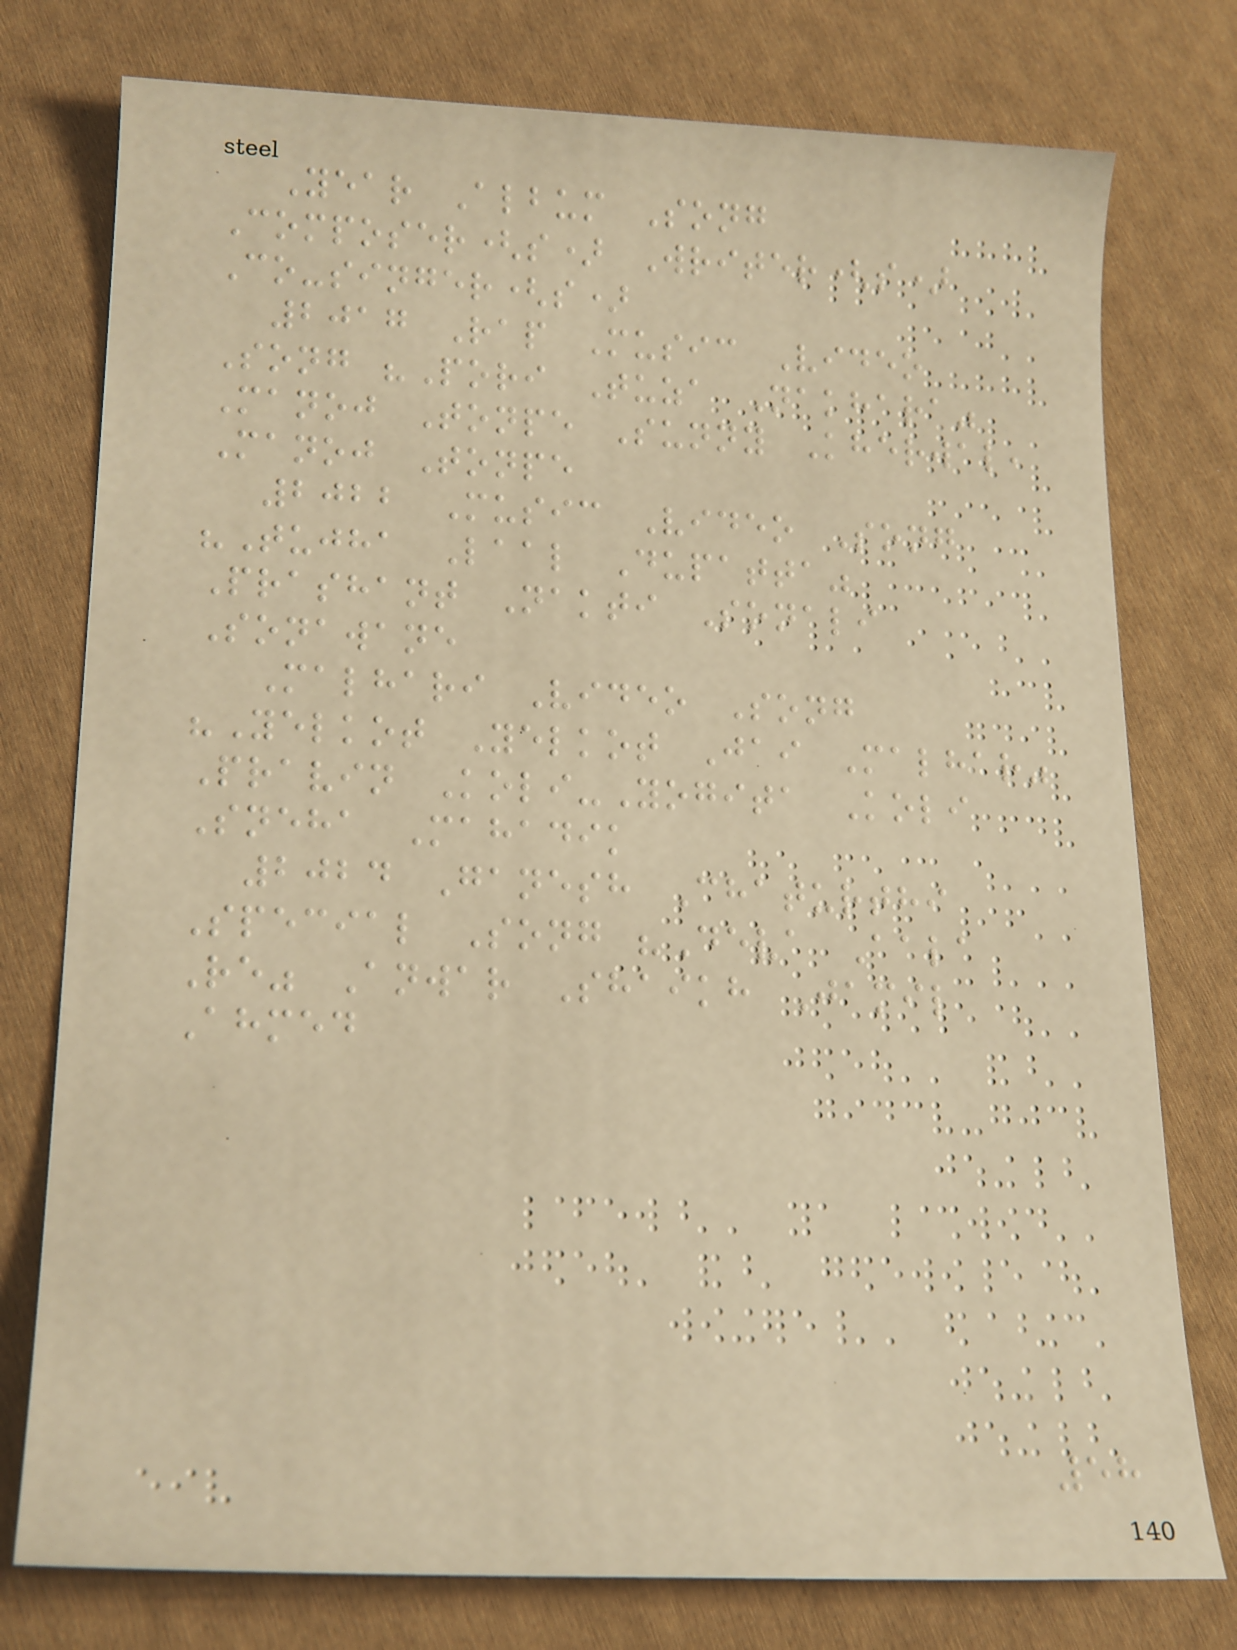Year Album Song
Composer(s) Writer(s)
Co-singer(s)
2017 Rap Music Video
Song "Pori Tuza Nakhara"
Manoj Tonpe Sunny Kherwal,
Manoj Tonpe
2022 Music Video Song
"Tujha Laal Dupatta"
Prashant Nakti Sonali
Sonawane
Malhari Video Song
"Yelkot Yelkot Jai Malhar"
Pravin Koli-Yogita Koli
Sneha Mahadik
2024 Ganesh Chaturthi
Special Song "Deva Aala
Re" Anwar Shaikh Jamil
Ahmed
58
